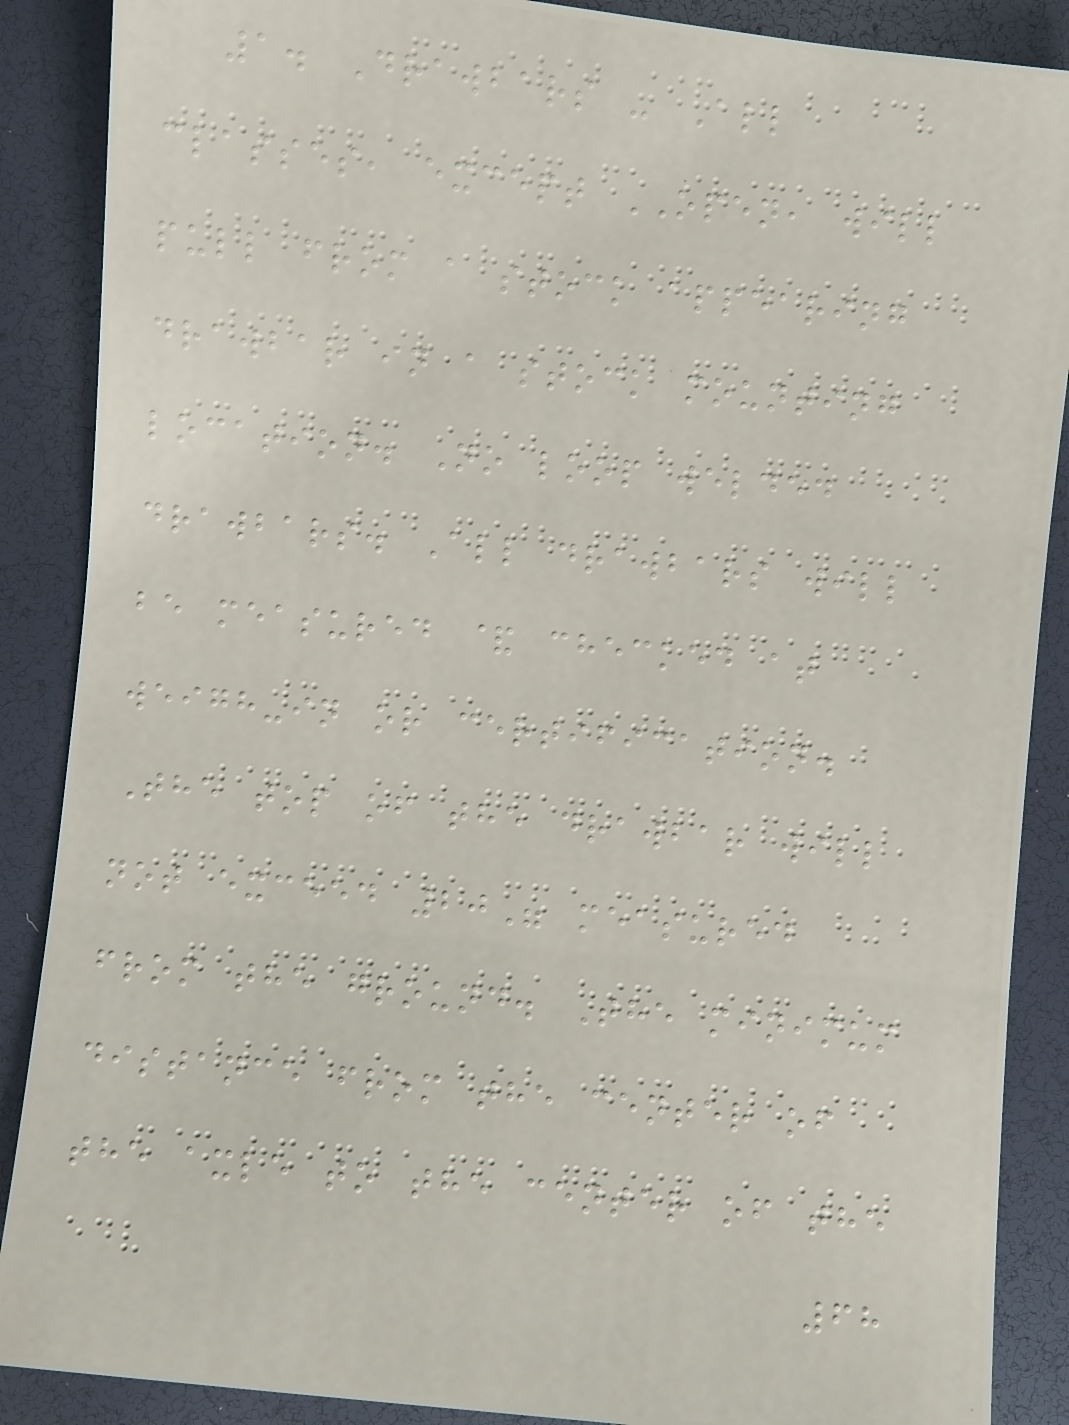1. Drawbars - All
classes, except OPEN, will
pull from a stock appearing
drawbar in a stock mounting
location. No loop welded
drawbars. All drawbars will
be measured & checked at
weigh-in or certification.
The top of the drawbar will
not exceed 20" measured
from the ground. The minimum
distance from the center of
the axle to the center of the
68
